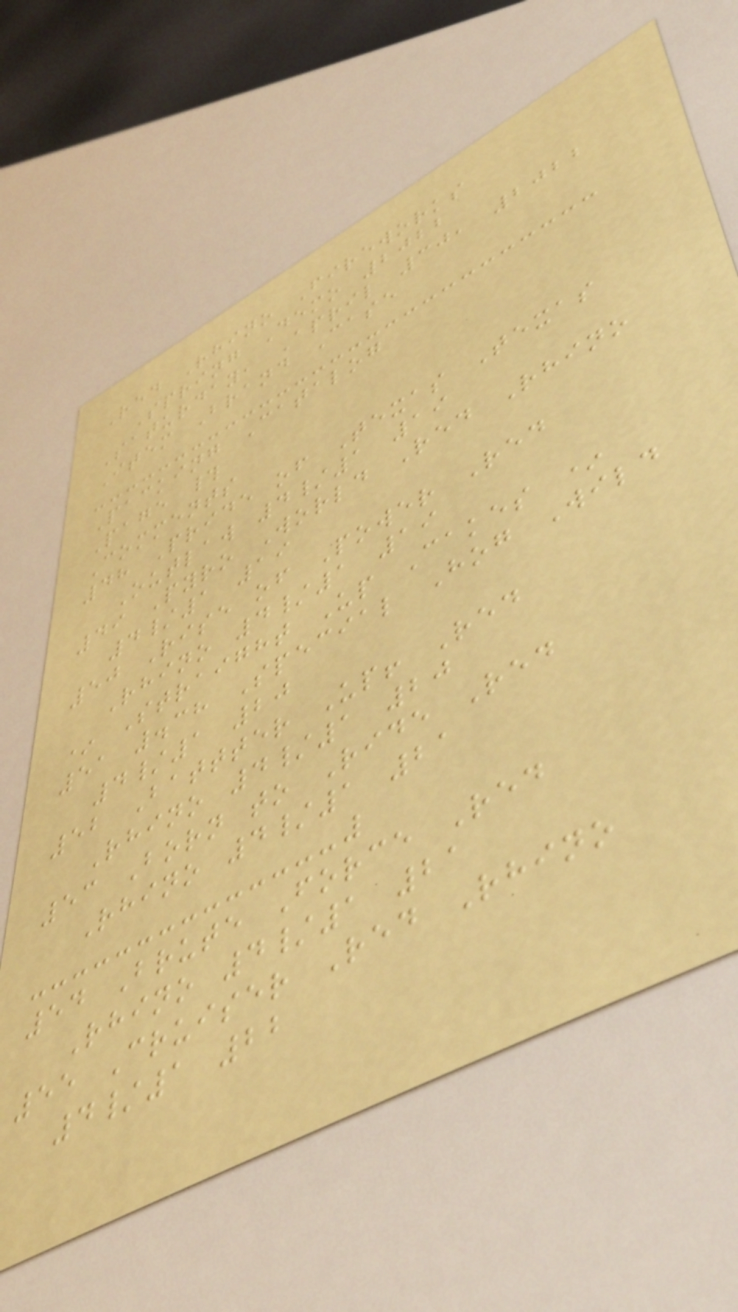Red Rhino Fireworks
Spring Demo 2022
Saturday, April 30, 2022
Item Brand Case
Packing Catalog
Page #
Comments
48 Pride of Texas Texas
Outlaw 4/1 19
49 Pyro World Red Rhino
4/1 19
50 Rise of Power Red
Rhino 4/1 19
* Straight Up Cakes *
51 .38 Special Hog Wild
4/1 20
52 Battter Up! Red
Rhino 4/1 20
53 Born to Ride Red
Rhino 4/1 21
54 Brute Force Red
Rhino 4/1 21
55 Cruiser Red Rhino
4/1 22
